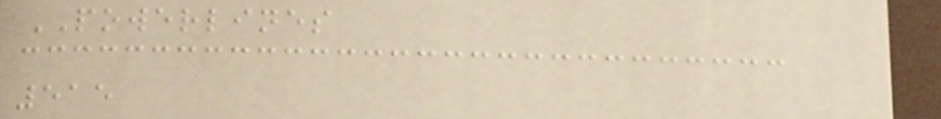POWERLINES
515
